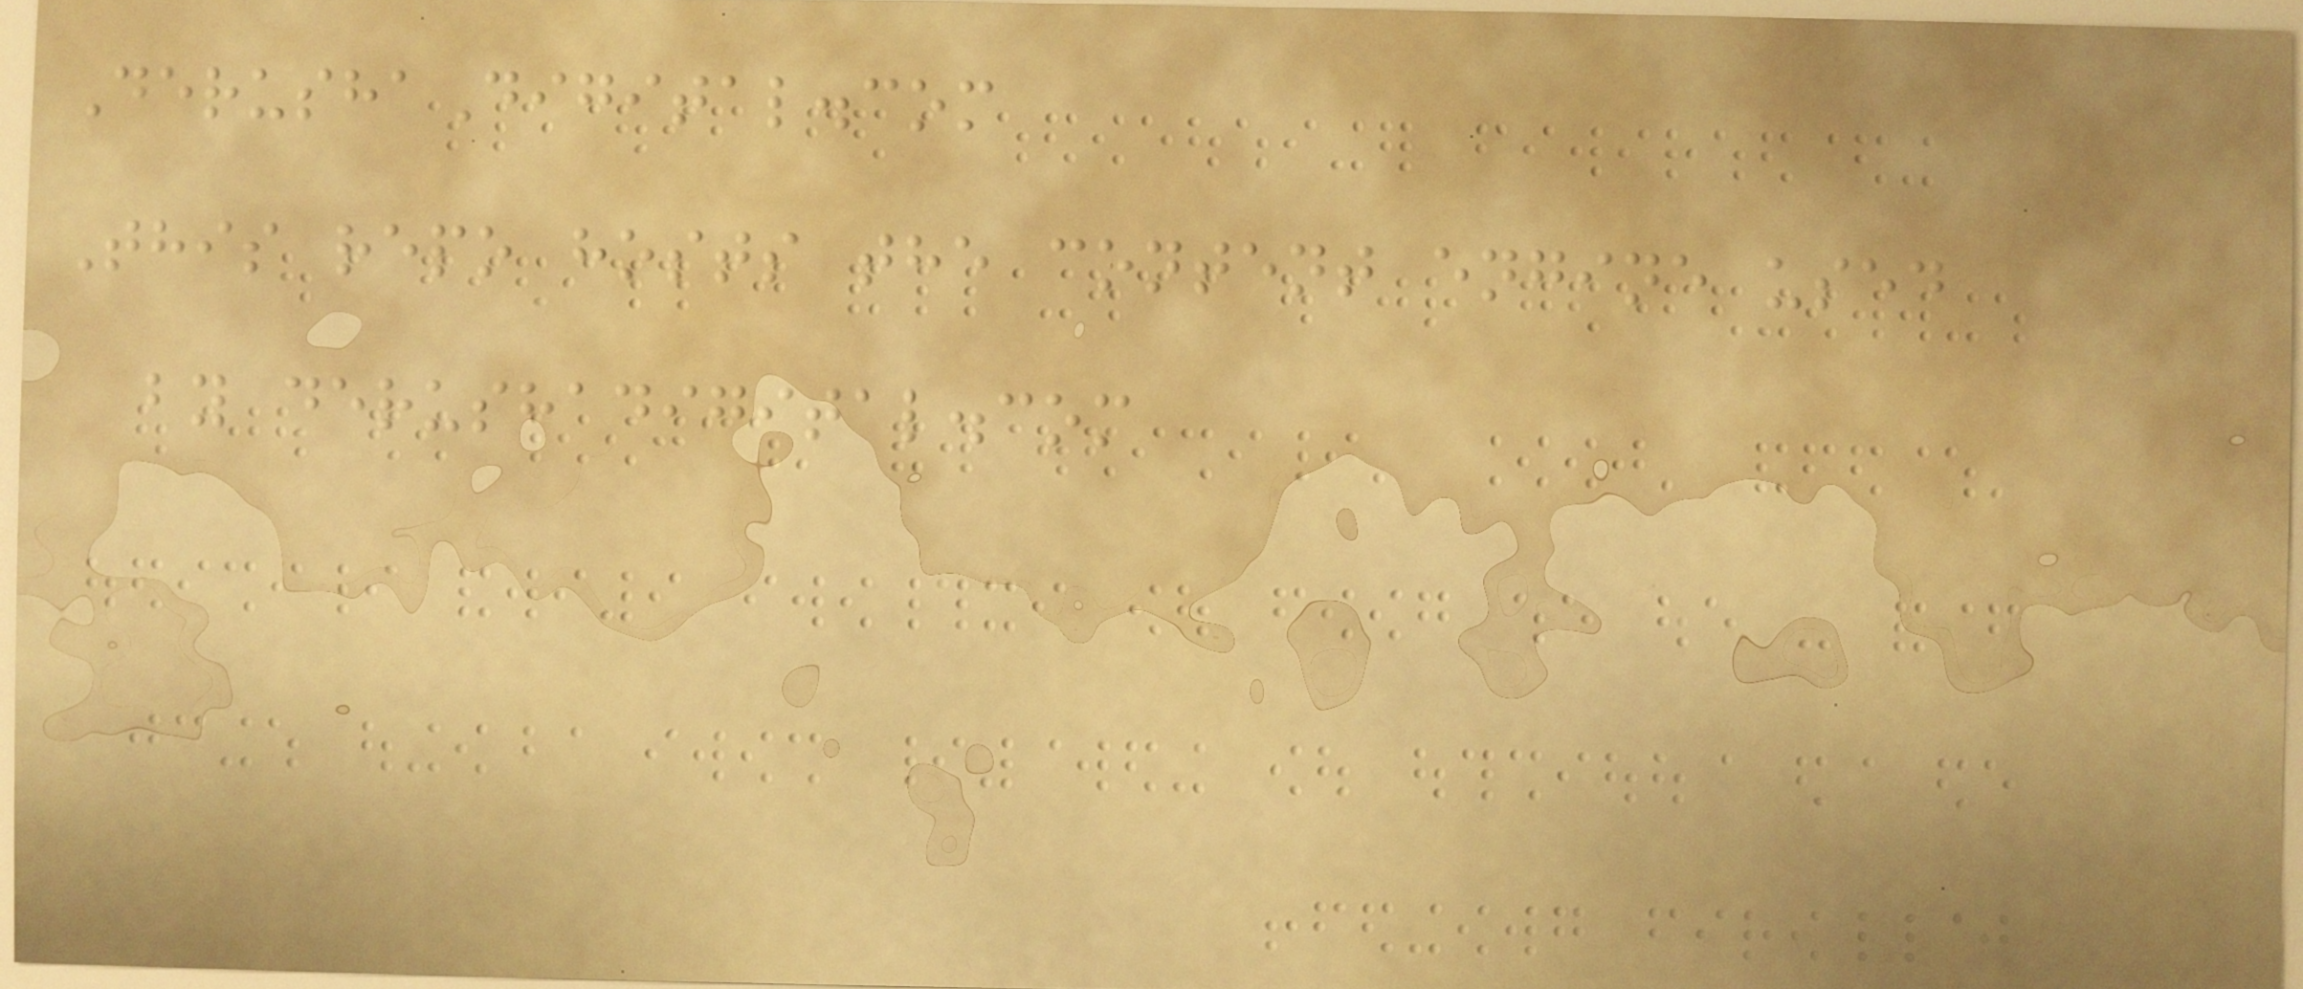DerushaDigital.com
This repo hosts the content engine used
by derushadigital.com
